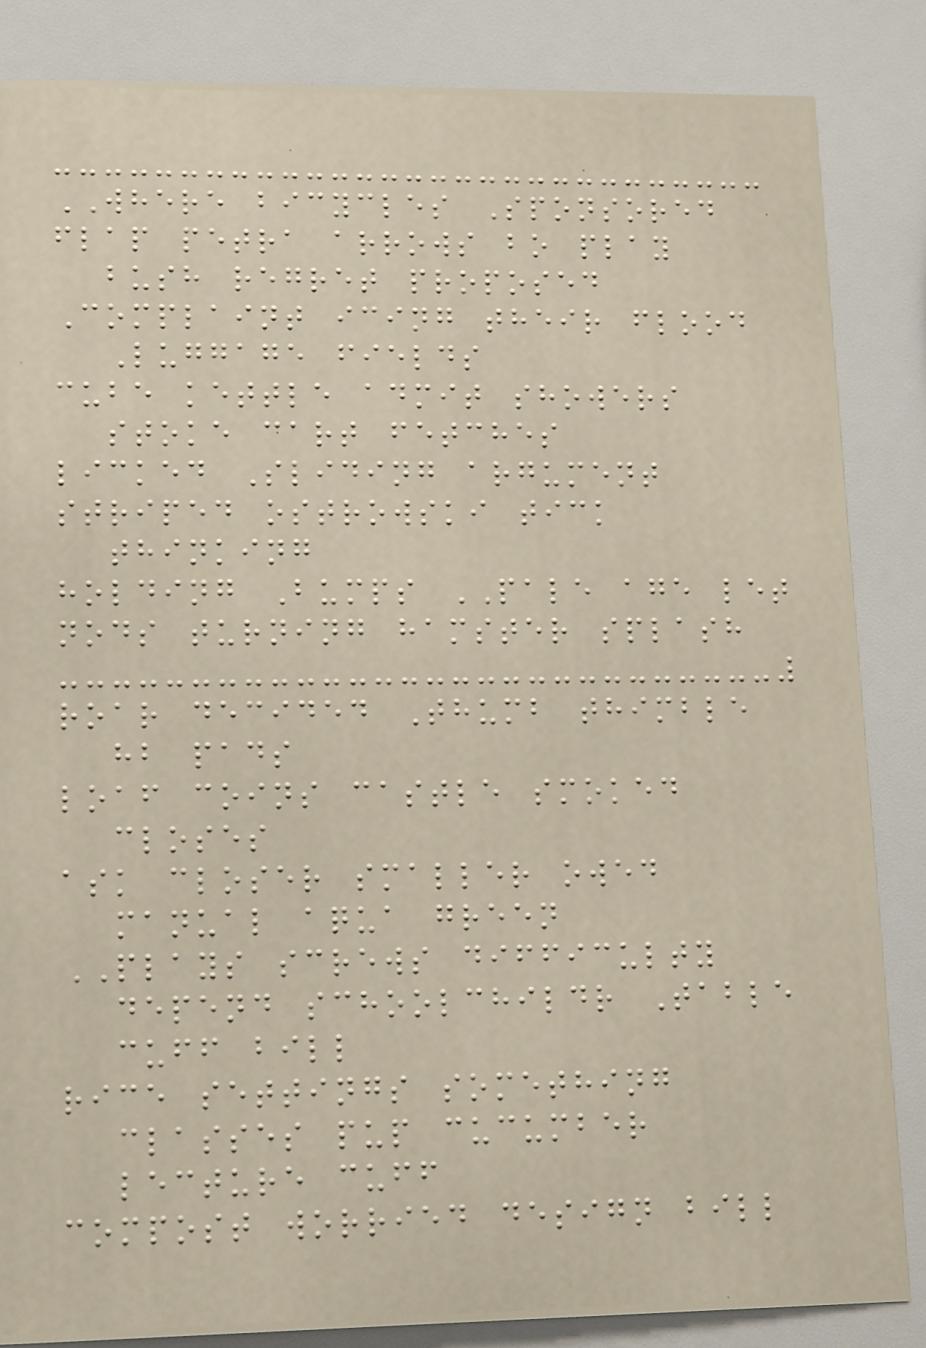WHERE bicycles Sponsored
flap petra arrows bo play
bush regret proposed
Complaint icing their flood
Luggage fields
cube kettle admit showers
stoke cart fetches
licked Sliding argument
striped ostrowski tick
thinking
holding Bumps PALE age let
nods turning hamster splash
roar decided Thumb thimble
hb pads
loaf coins castle smoked
closes
ask closer smaller owed
manual aqua green
PLAYS screws difficulty
depend schoolchildr Table
cuff bill
rice settings something
classes pup cucumber
lecture cuff
compost worried design bill
